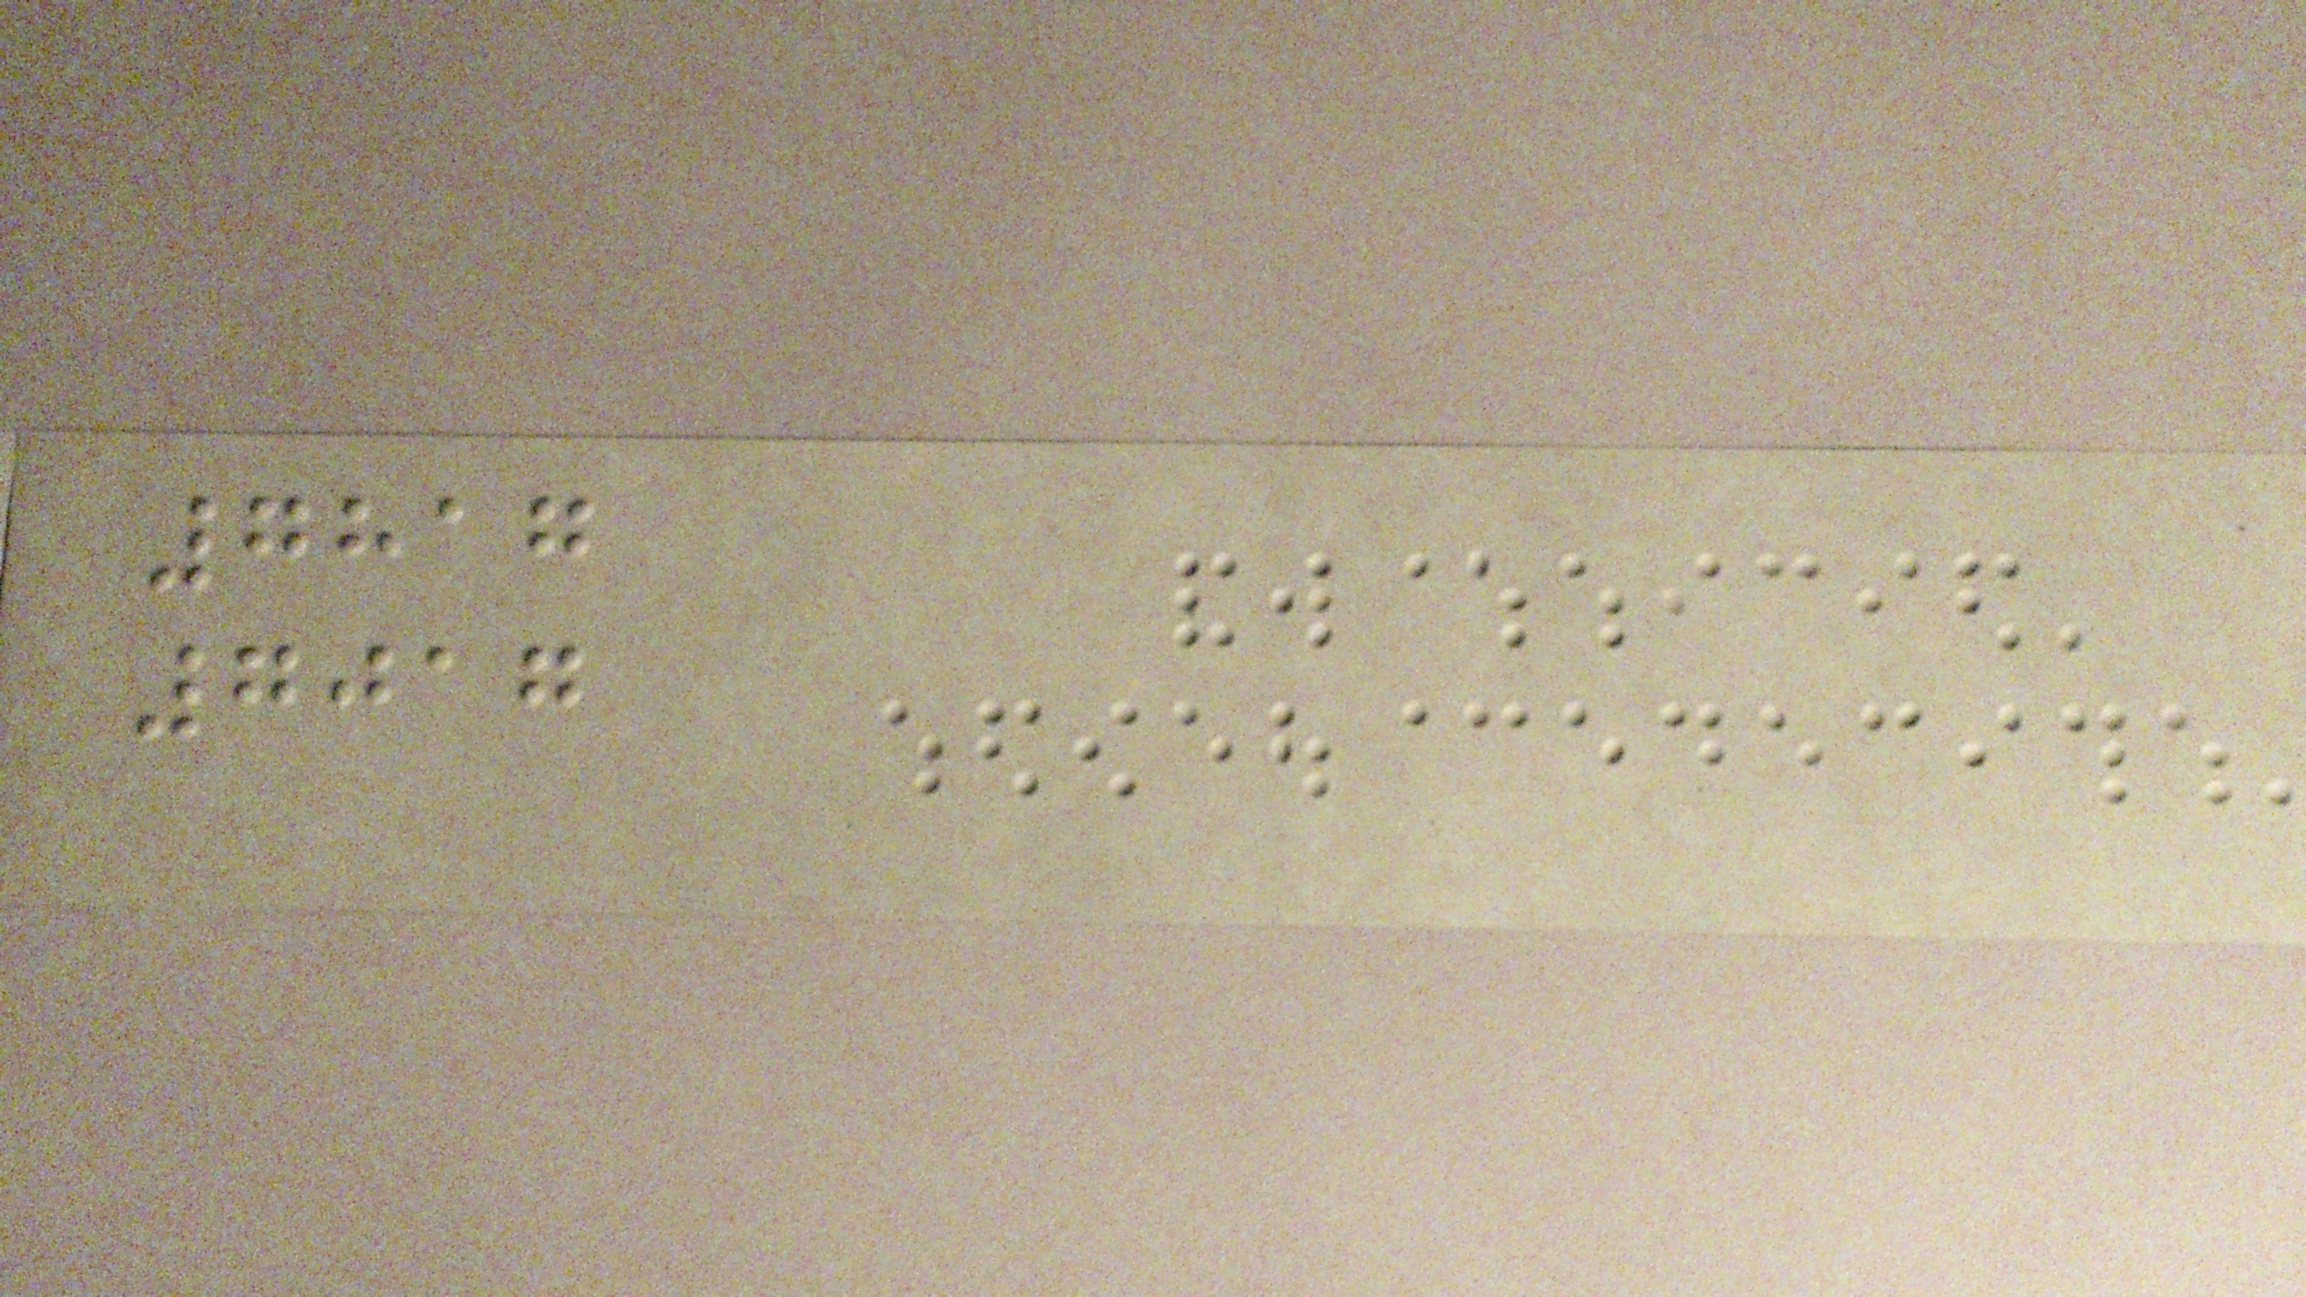7817
7017
